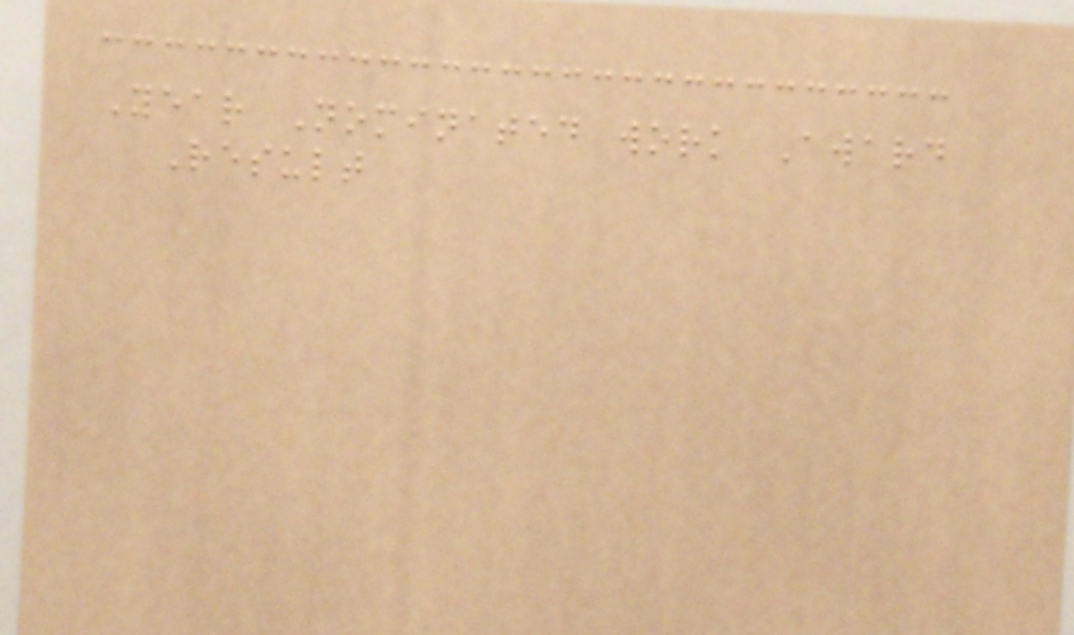Year Nominated work Award
Result
